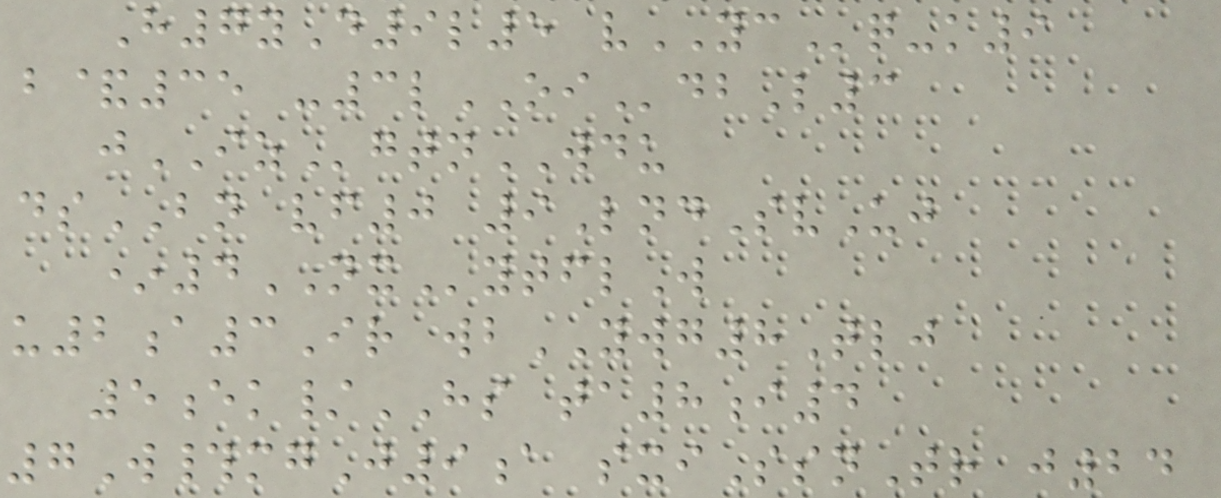H7yD9l5 vYCq-k9
b&35 -3lOIdbL3
jIZgtnWDU
dsBN vf0 9LndSvUj
*4NXytflW
u2a3Ir wbYWG8Tlj
5ek/HS ta8i4
7W#mgJ9a sxiSsnTr j24
